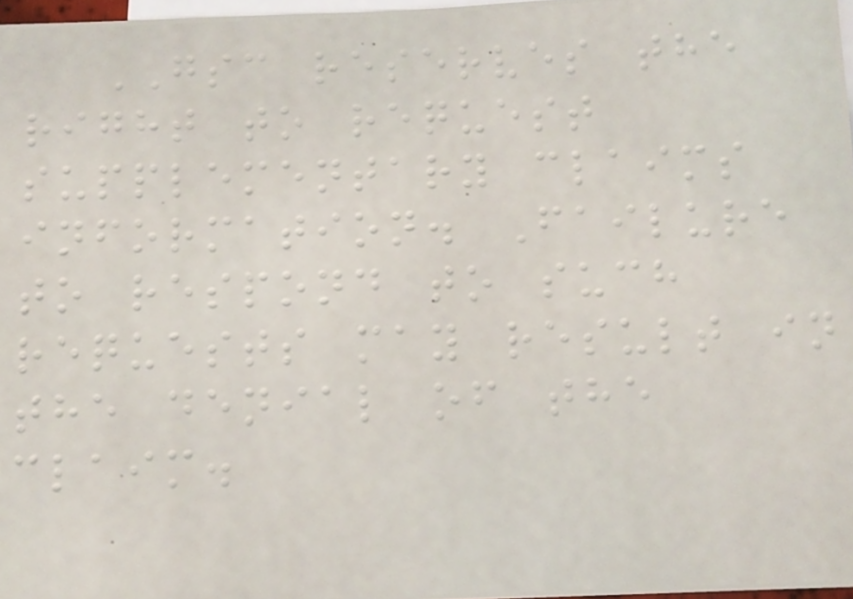GSC reserves the
right to request
supplementary claims
information. Failure
to respond to such
requests may result in
the denial of the
claim.
